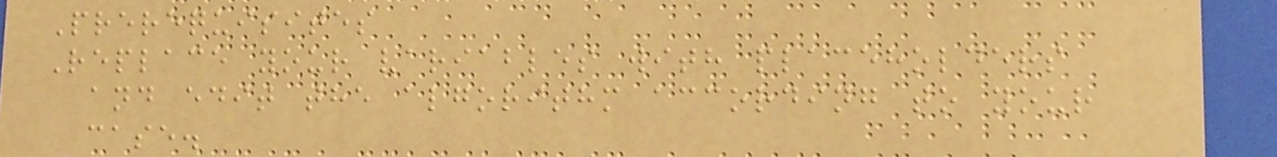Prerequisites
Replace your variables with placeholders
and edit the algorithm according to your
case.
